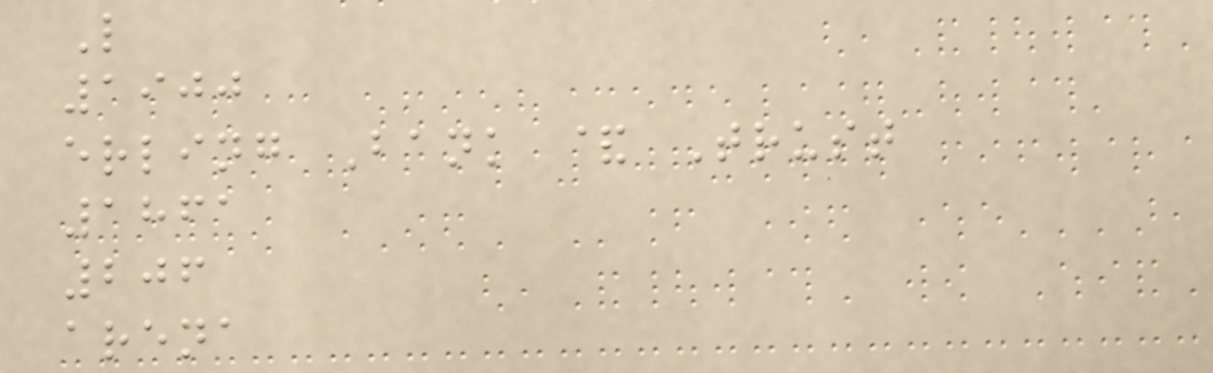L
1900
erling Bank & Trust
1861
206
arena
